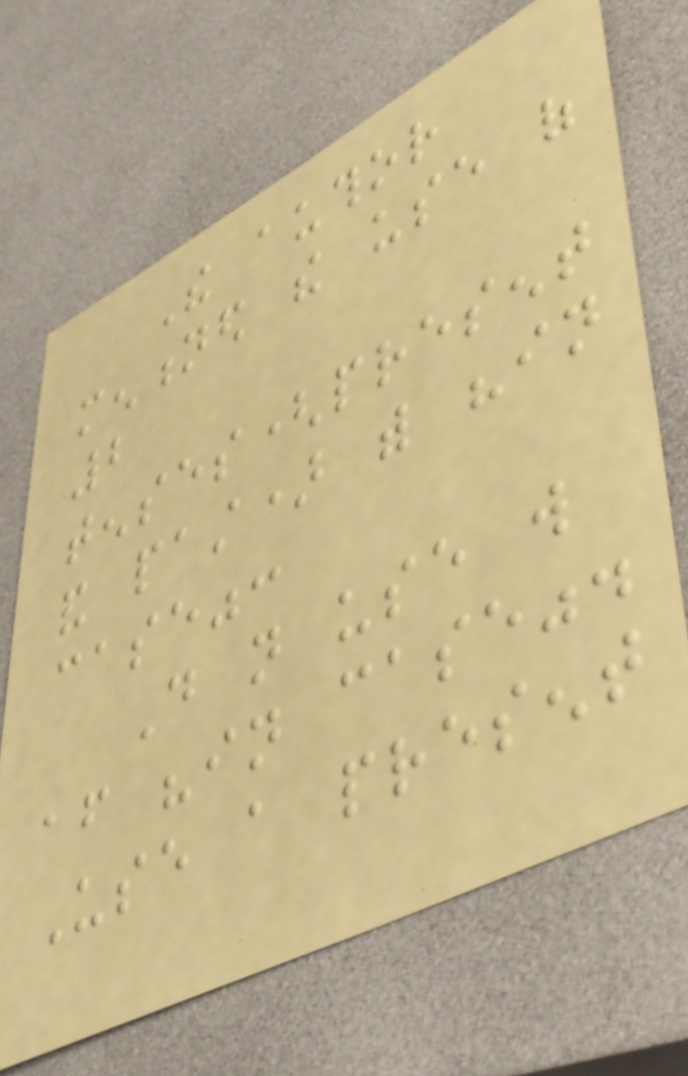The author
mentioned the use of
2
tenses(present
and past) with "in
case":
Do not use will
after "in case".
Use a present
